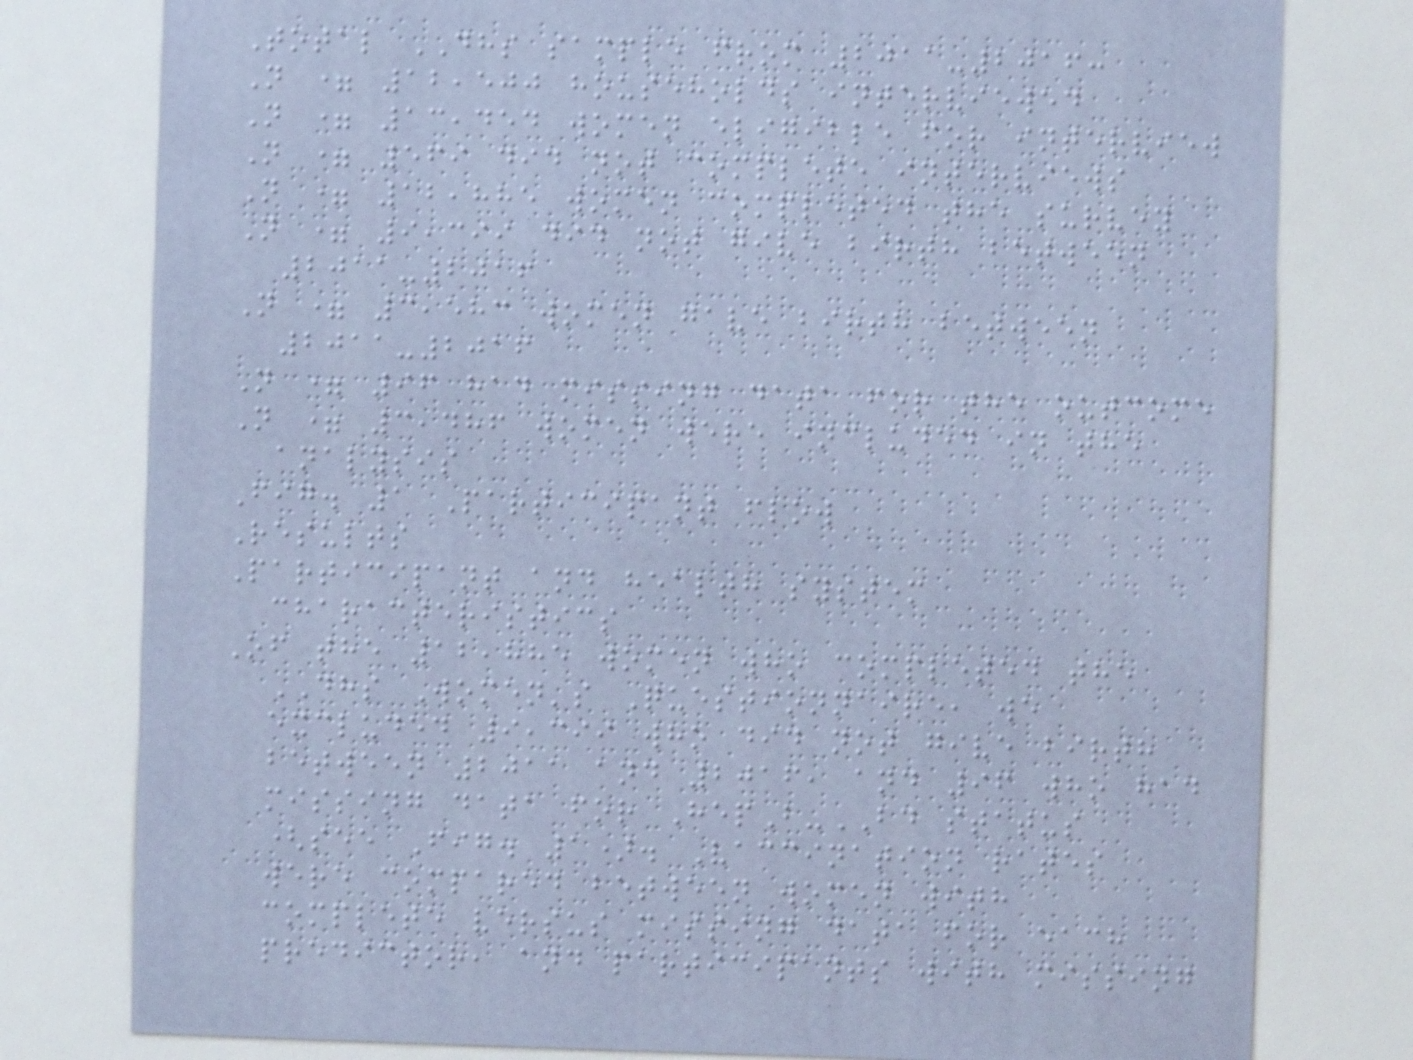Total DHS sample from 2011-2016:
N = 12,500 households interviewed
N = 13,454 women eligible for interview
N = 569 did not complete interviews
N = 12,885 women completed the survey
N = 9,399 did not give birth between
2011-2016
N = 3,583 women gave birth between
2011-2016
N = 96 had missing data for the outcome
N = 3,486 women were included in the
analysis
Fig. 1 Participant flow
Results
Participant and health system
characteristics
Of the 12,885 women who completed the
DHS Women's Questionnaire, we
excluded 9,399 who did not give birth
between 2011 and 2016, and 96 who had
missing data for HepB-BD status
(see Fig. 1). Vaccination rates
were compared between women with
complete versus missing data for each
predictor, and participants with missing
